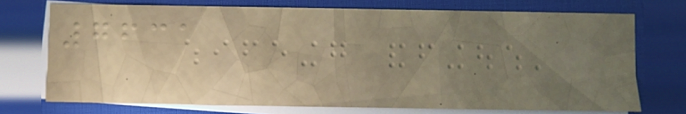7631
